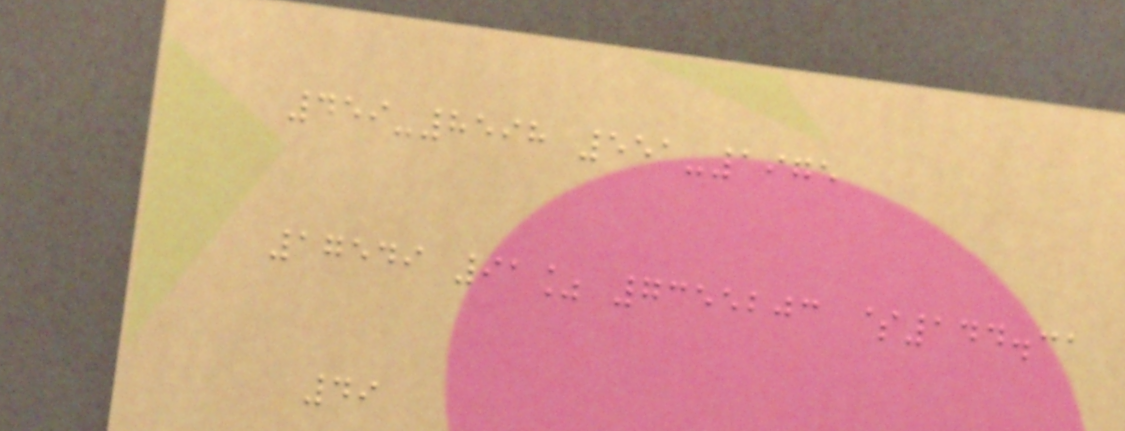459-8598 551-1975
17549 91% 7355203 $144.31
49
